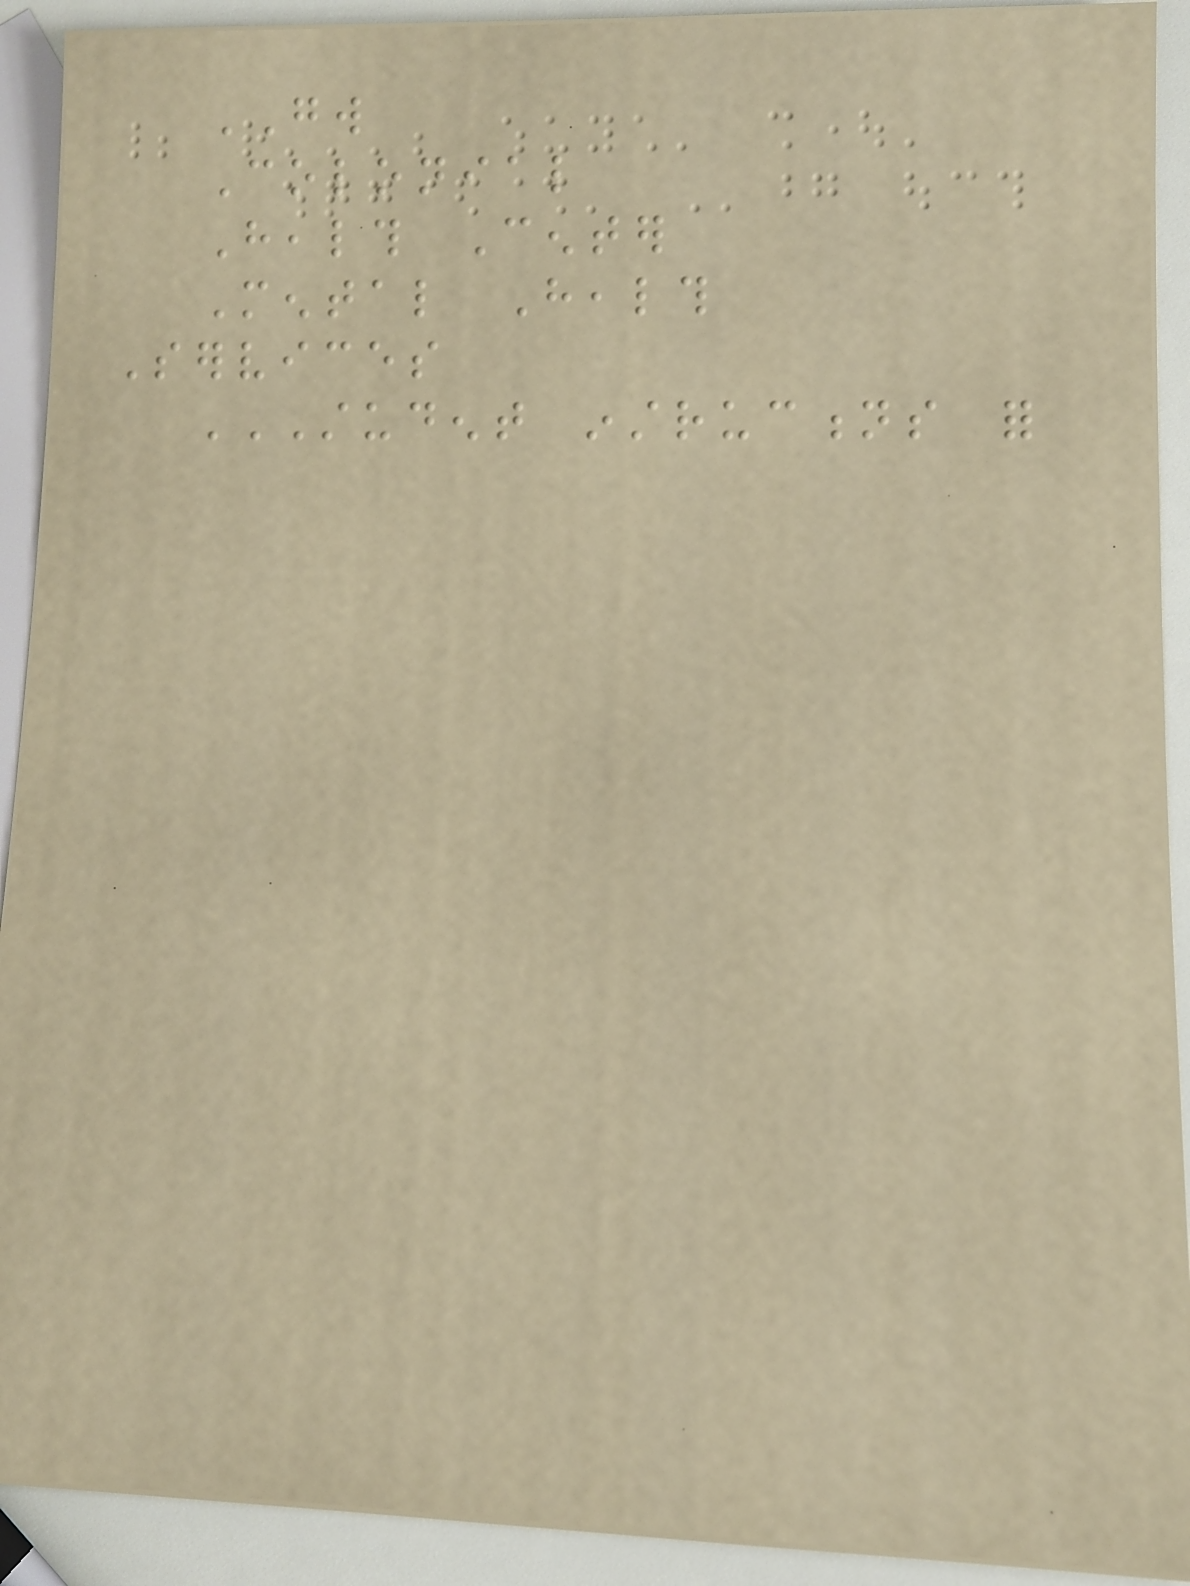GW
Colonial
Health Center
Mental Health
Services
STUDENT INSTRUCTIONS FOR
